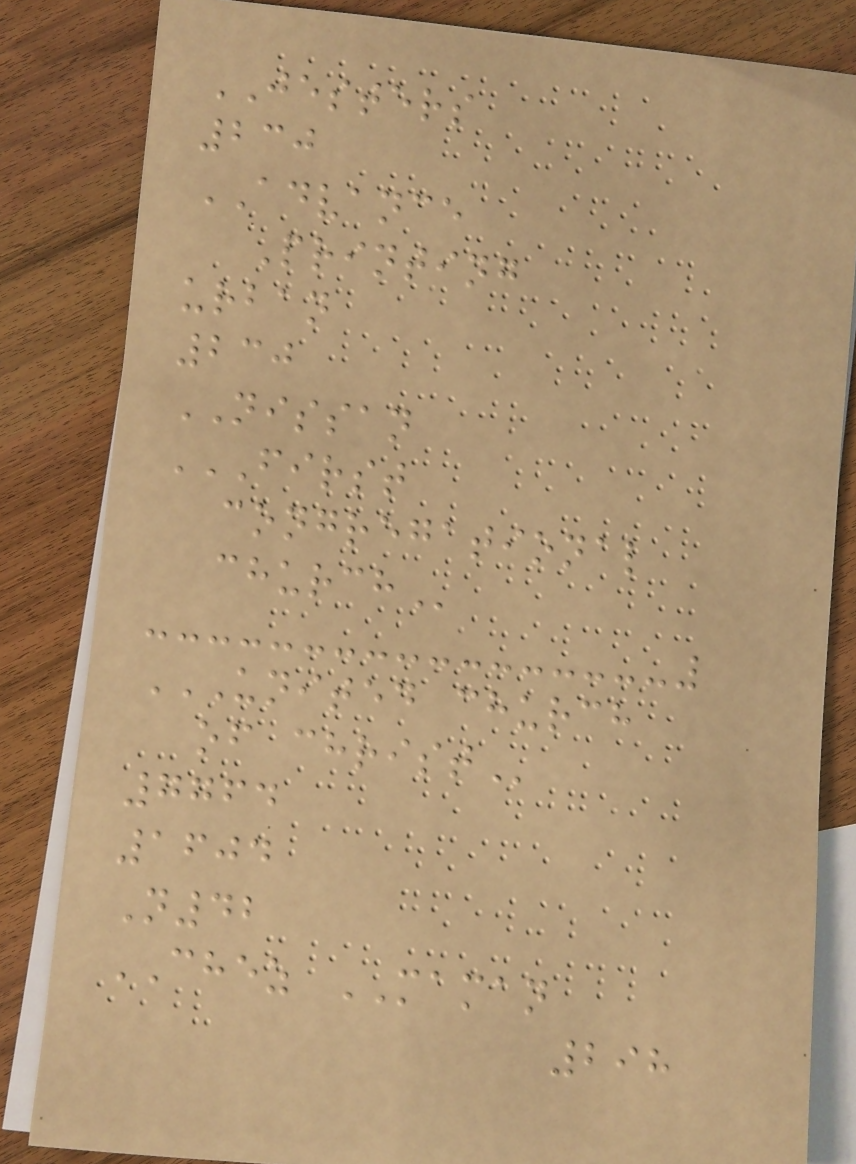JESTERS
230
ADVANCE
Printing
urban
230
NISSAN
FIRST
CONGREGATIONAL
CHURCH
UNITED CHURCH
OF CHRIST
7764
1604
N42
CHEZ MAMAN
298
